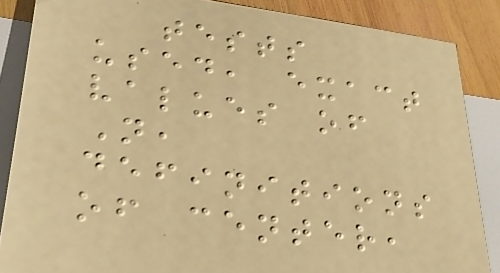tests
used, exact
values of
N,
definitions
of center,
